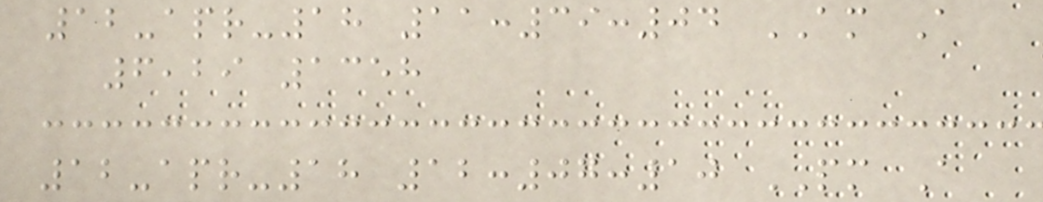12-apr-18 11:39:04 AM A
6,29 1358
12-apr-18 12:07:10 PM A
